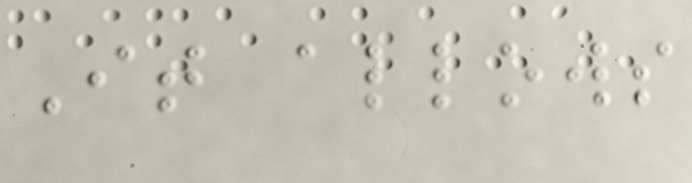It allows
